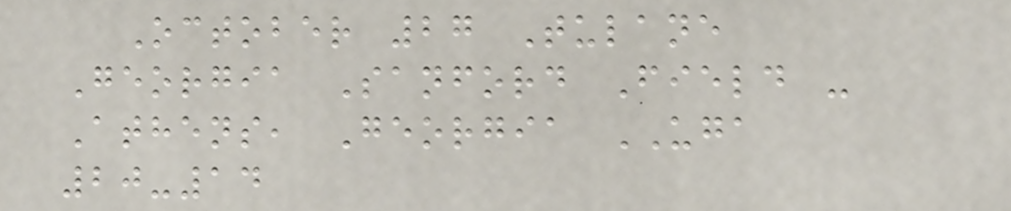October 27 Tulane
Georgia Sanford Field -
Athens, Georgia UGA
20-14
